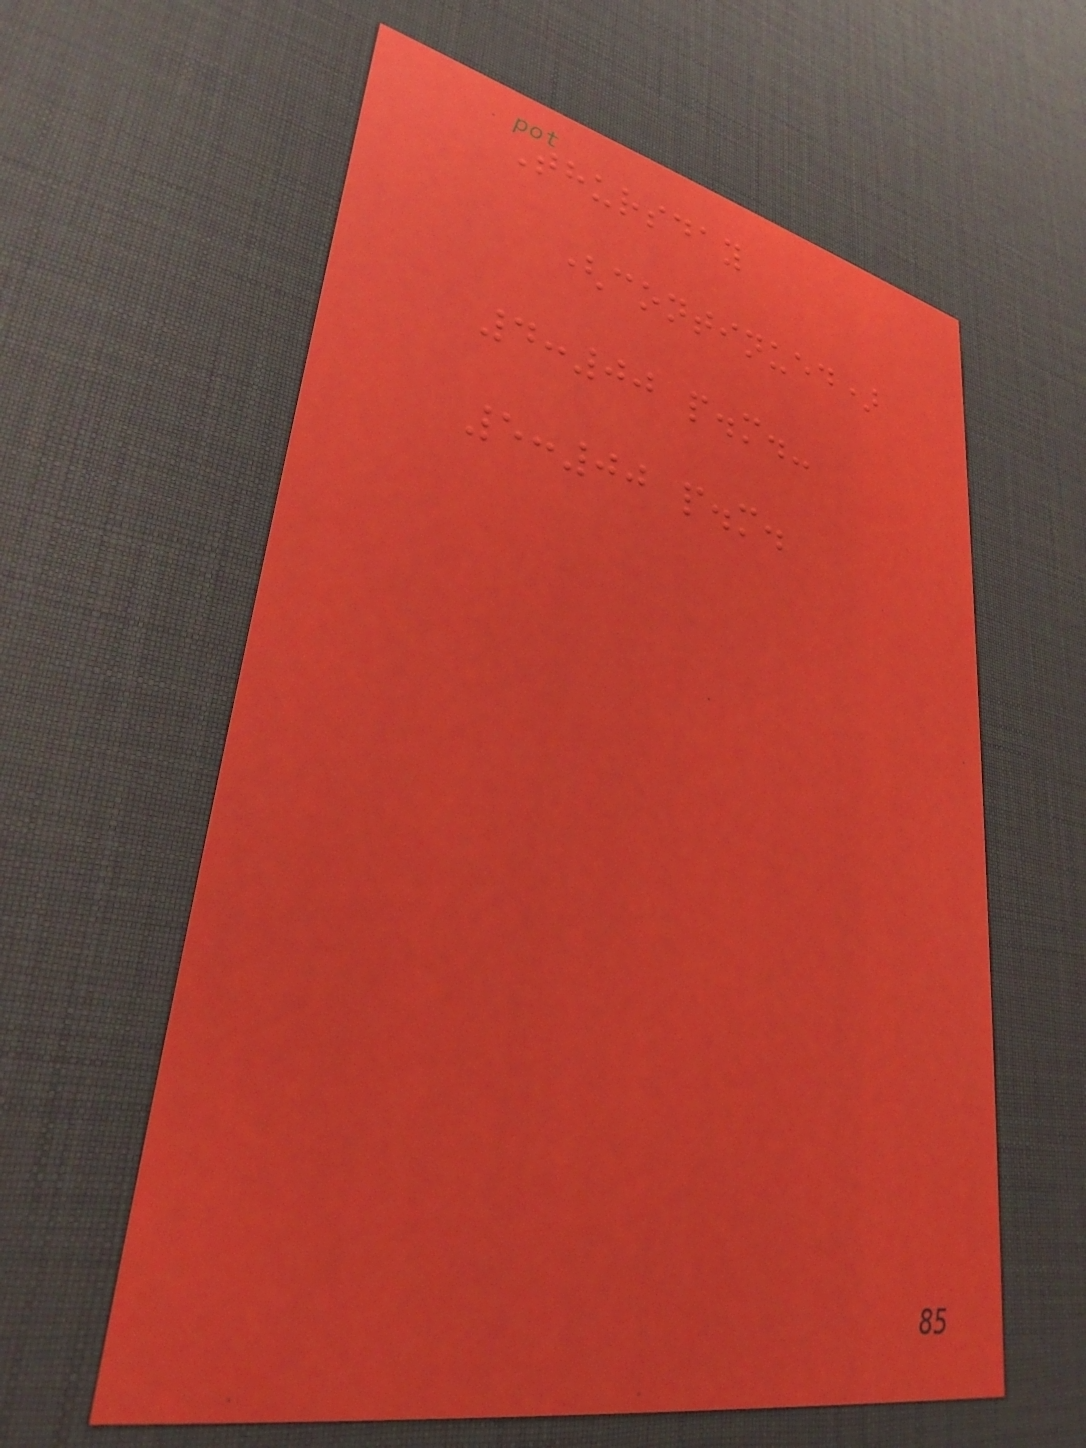Thursday
(continued)
4:00 p.m.-
5:00 p.m.
